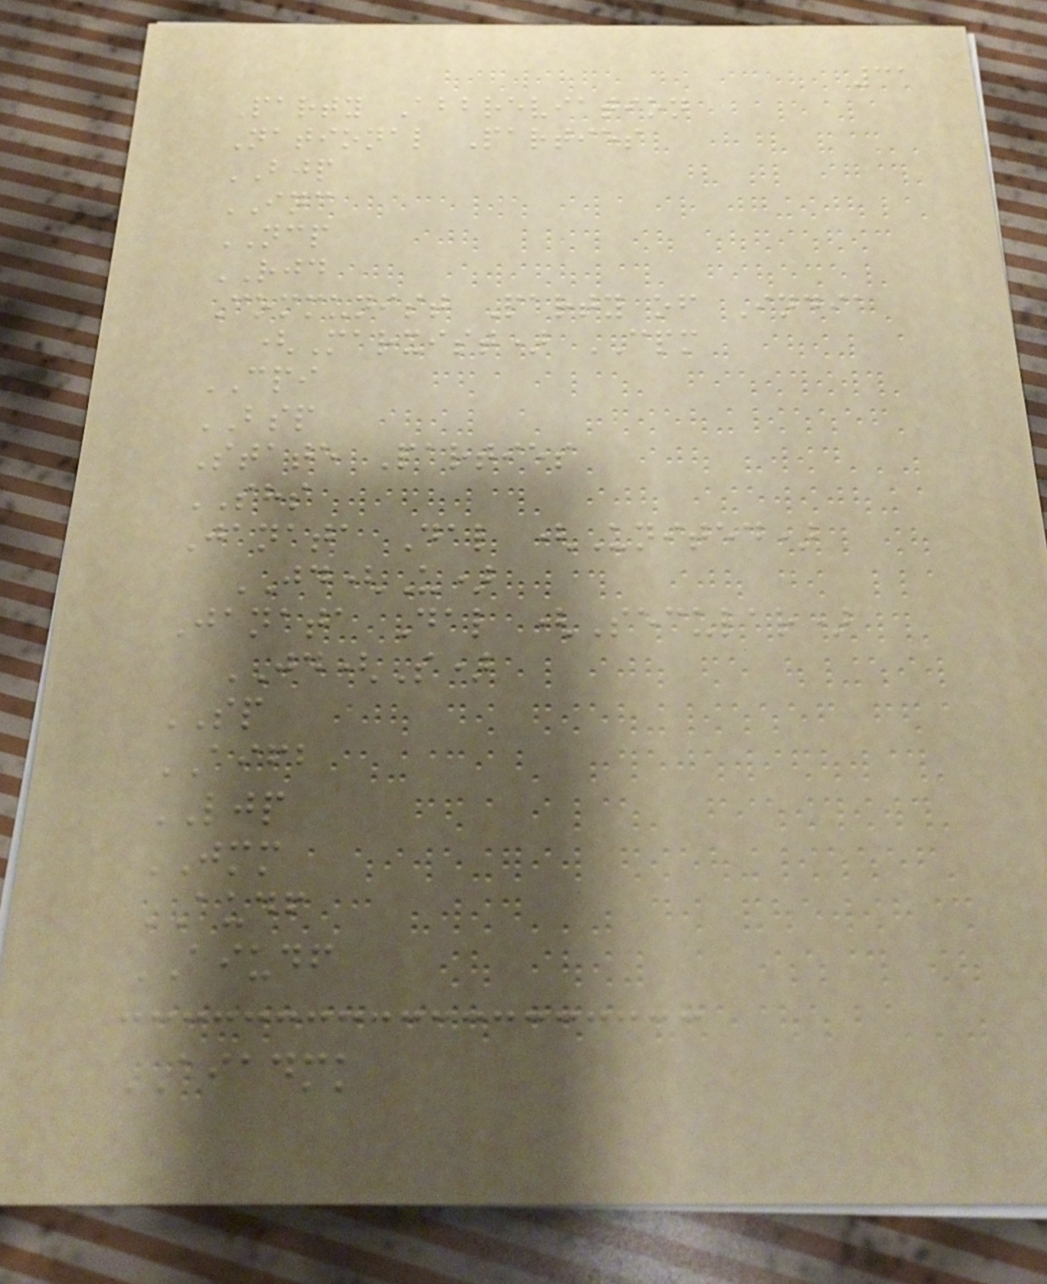31
Party Abbreviation
National Parties
BJP
INC
NCP
RJD
Communist Party of India
(Marxist) CPM
CPI
BSP
State Parties
SHS
Janata Dal (United)
JD(U)
Janata Dal (Secular)
JD(S)
SP
AIFB
LJP
JMM
AUDF
AIUDF
AIADMK
